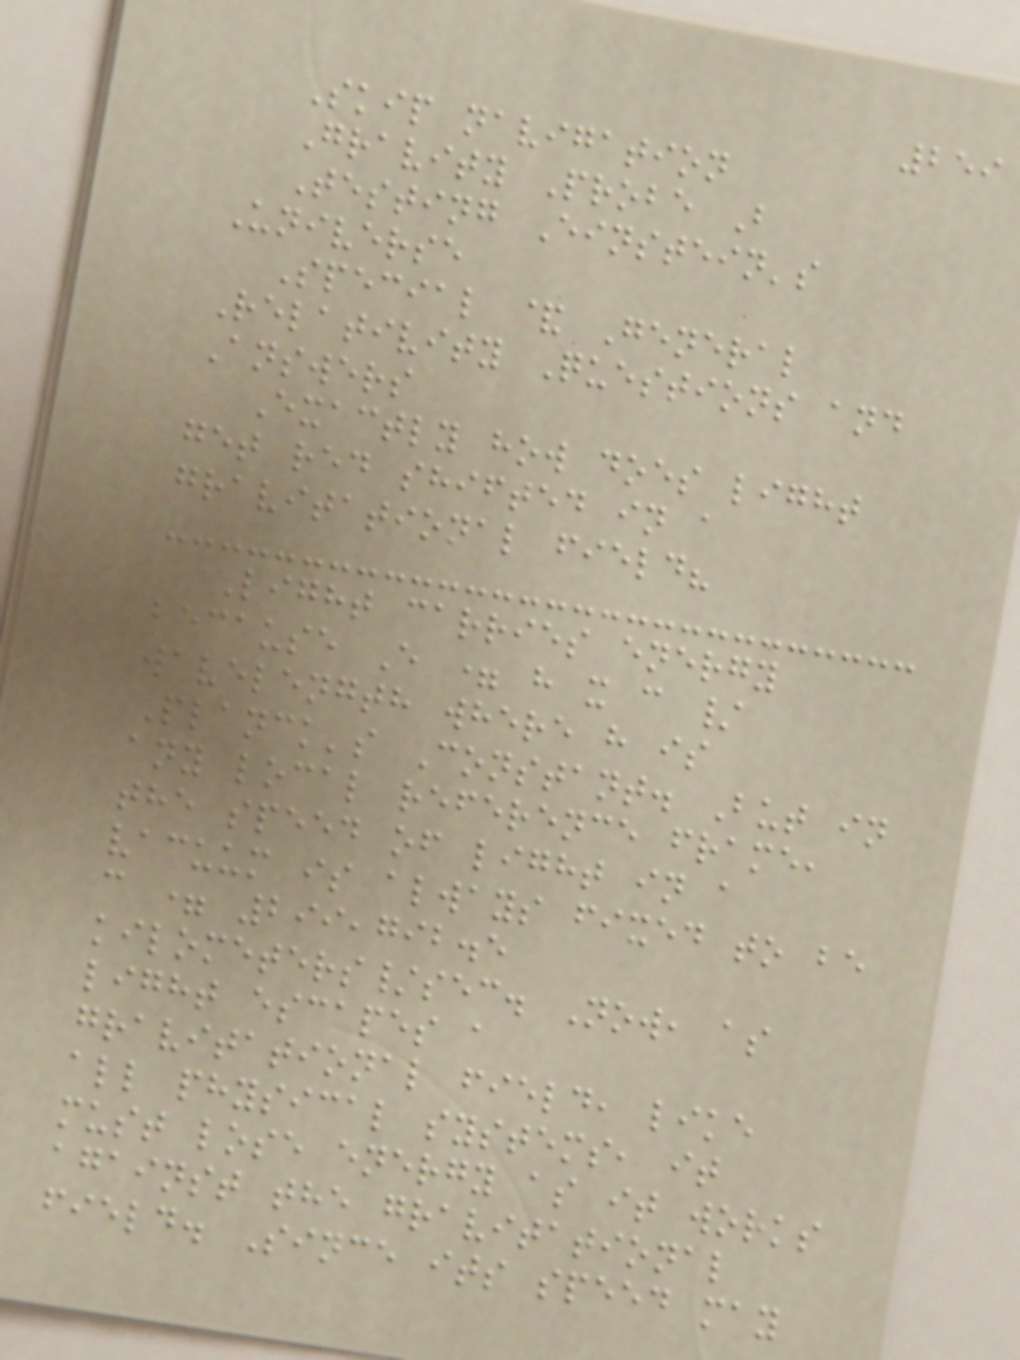259
Skip navigation
Gravity Probe B
Testing Einstein's
Universe
Special & General
Relativity Questions and
Answers
Exactly how does light
get red shifted in a
gravitational field?
Light carries energy
because E = h x c /
wavelength where h is
Planck's Constant. But in
any local reference frame,
the speed of light in a
vacuum is always fixed to be
c = 299,792.5
kilometers/sec. Now, as
light escapes a
gravitational field, like
all physical systems, it
must lose energy as it works
against the gravitational
field. Since its speed may
